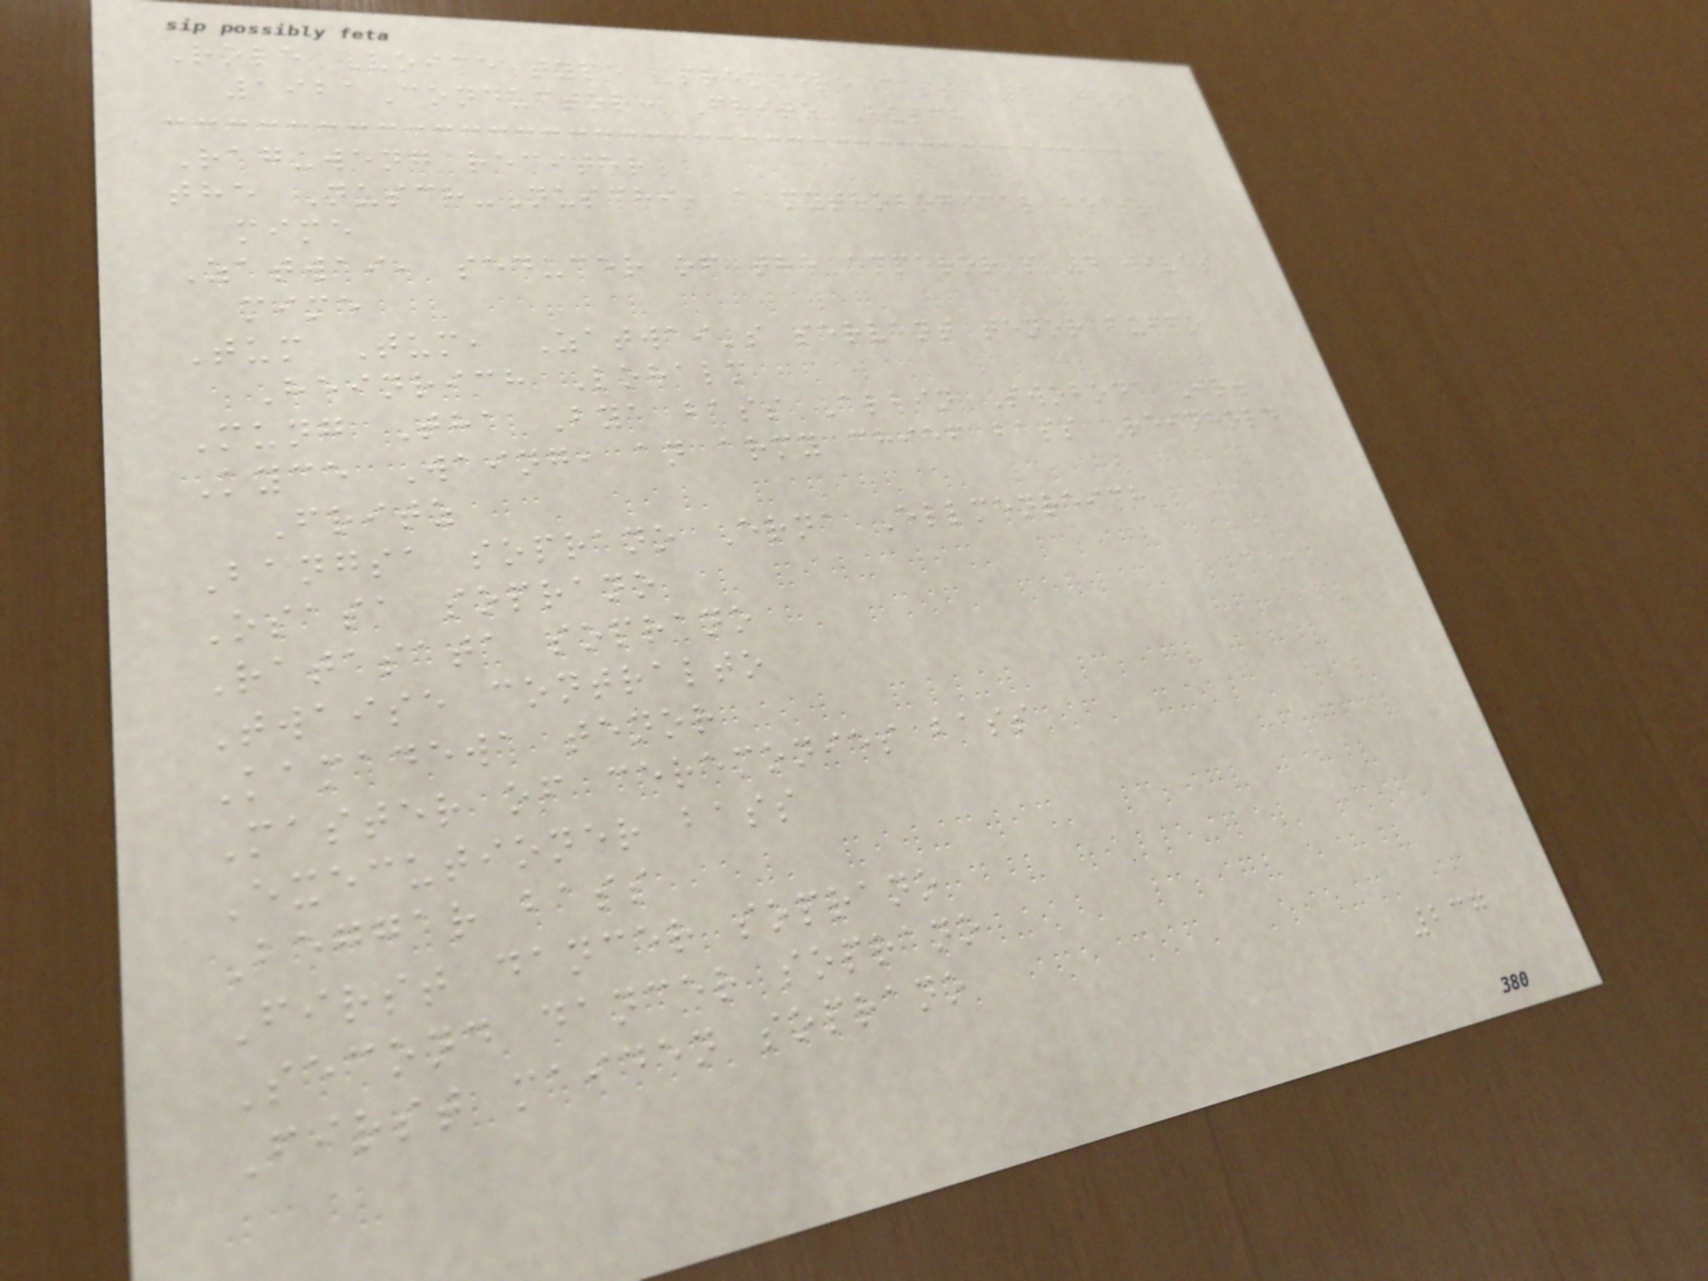Role Voice type Premiere cast, 4 June
1921Conductor: Fritz Busch
Rag-weng reciter
the Nusch-Nuschi, a mythological beast
mime
Zatwai, seducer of the emperor's 4 wives
mime
Tum Tum, Zatwai's servant tenor buffo
Heinrich Lohalm
Mung Tha Bya bass Albin Swoboda Jr.
Kyce Waing, an army chief bass Reinhold
Fritz
Bangsa soprano Erna Ellmenreich
Osasa soprano
Ratasata soprano
Twaise contralto
Kamadewa tenor
Master of ceremonies bass
Executioner bass
Beggar bass
First dancer soprano
Second dancer soprano
First maiden soprano
237
